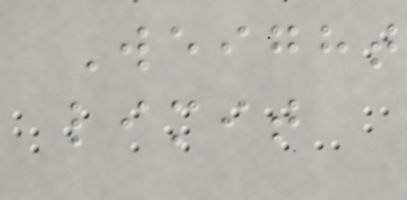Weight
limit
